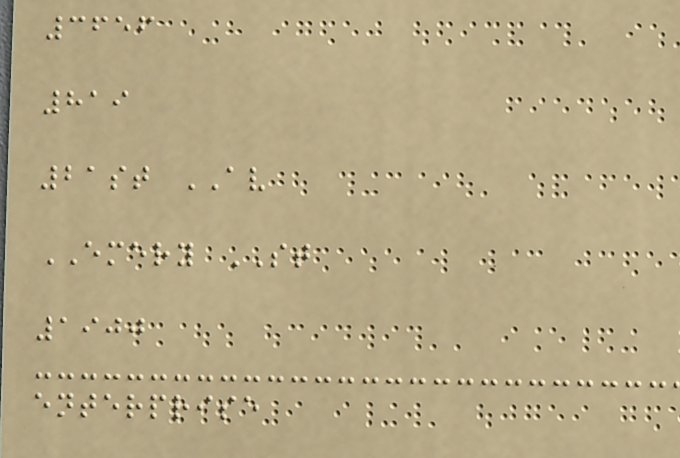3656
819
21st AV
EMERY ST
1900
enterprise
